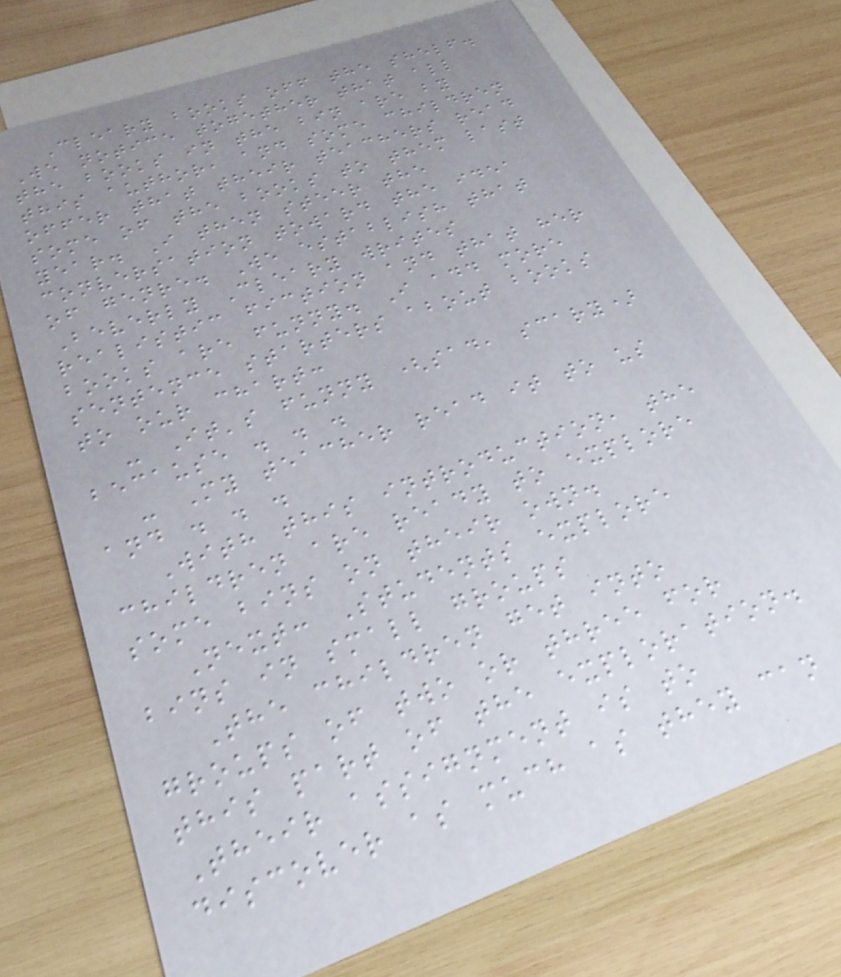Cleary books off the shelf.
We notice together that all
the books in the bin are by
this author, and some children
offer that their teachers read
some of the books to them last
year. I then steer the
conversation toward the idea
of genre. We establish that
Beverly Cleary writes
realistic fiction and that her
books are funny. I add more
sentence starters about books
to our chart:
- It's funny (sad, scary)
because . . .
- My teacher read it to us
and . . .
With this introduction, the
children are ready to explore
some bins on their own.
Next: Students explore
bins in small groups
The children get into
groups of two or three for
this part of the exploration.
Their assignment is to
discover as much as they can
